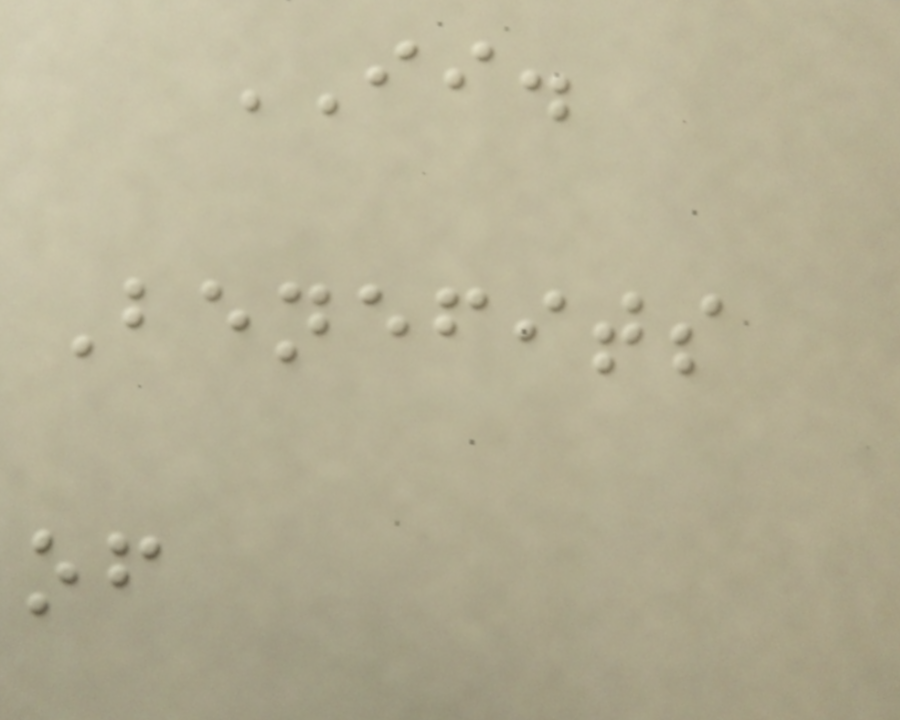II.
Benefits
of
